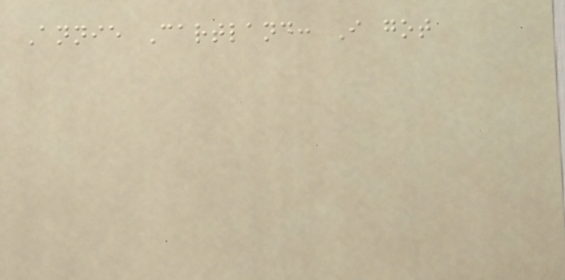Annie Cartland: I got
